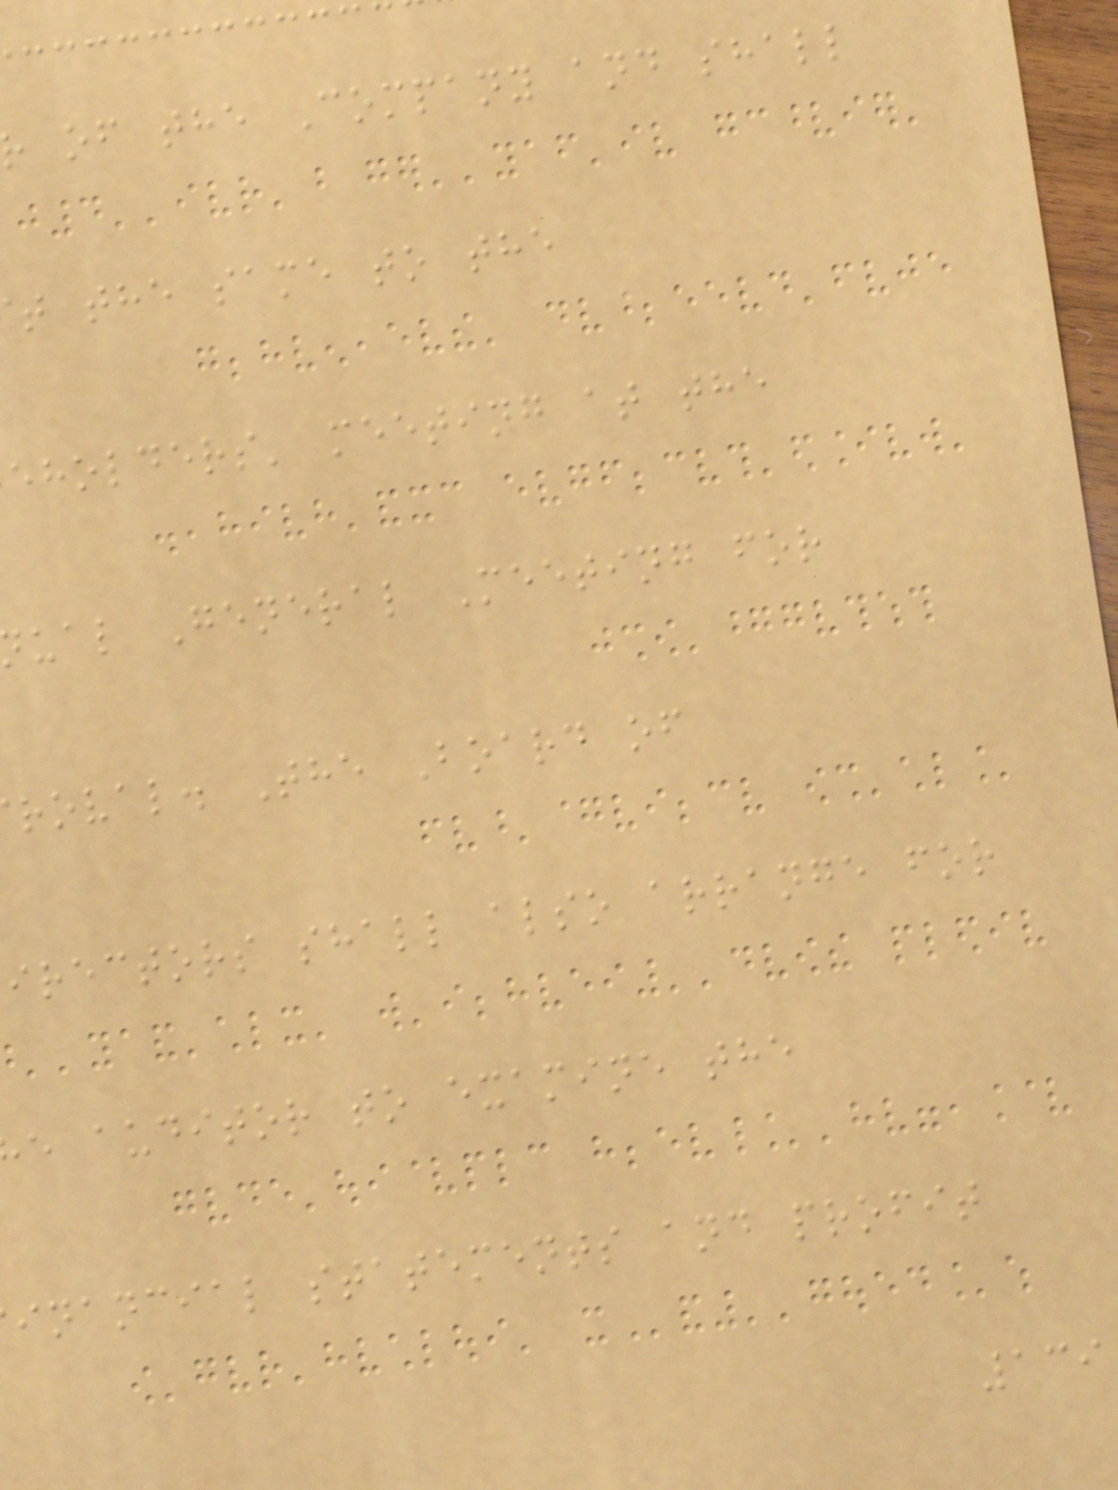of the Company and shall
t the same to the
eholders' meeting at the
ual General Meeting for
roval. The Board of
irectors shall also arrange for
e auditor to examine the
inancial statements and profit
139
